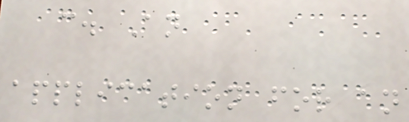c. An
application for an
